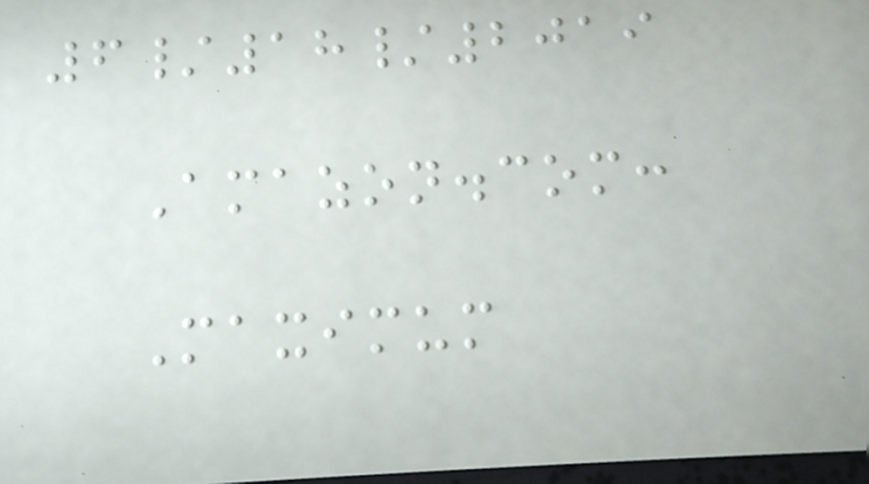6/18/2019
Amazon.com:
Maximum
